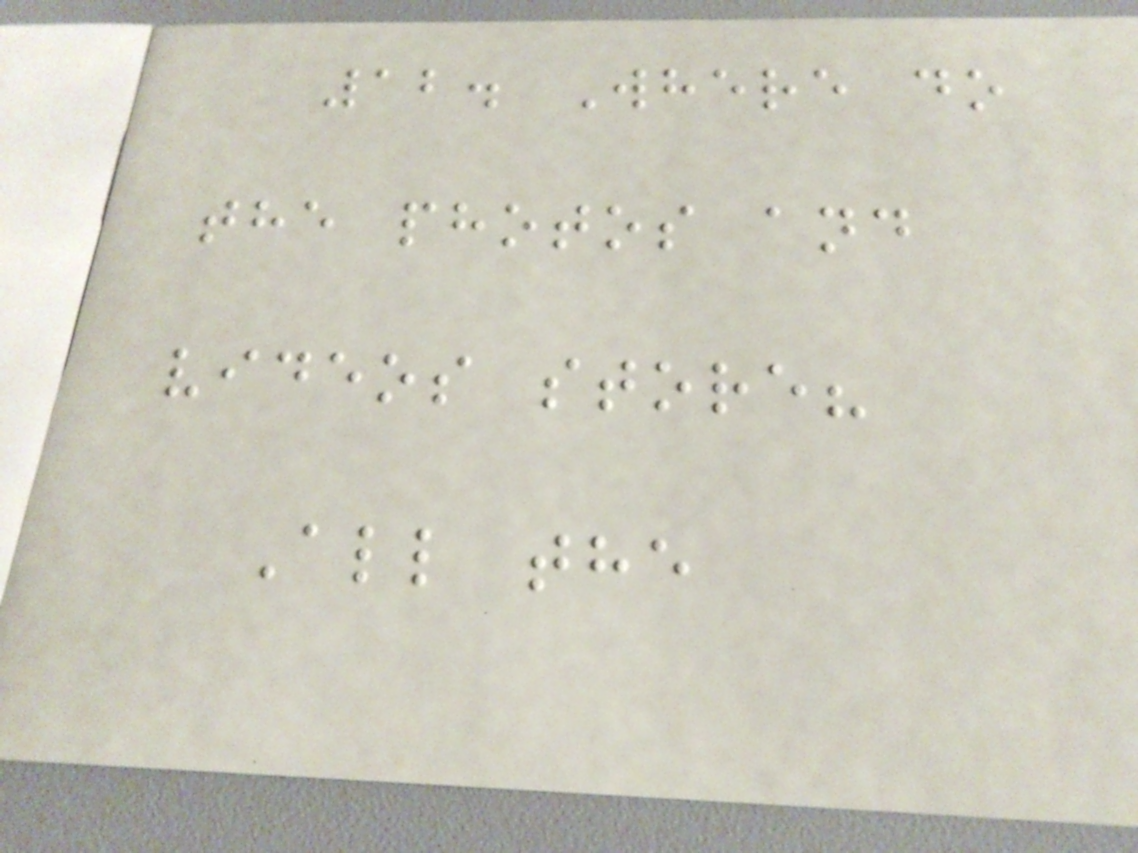12. Where do
the photos and
videos store?
All the
